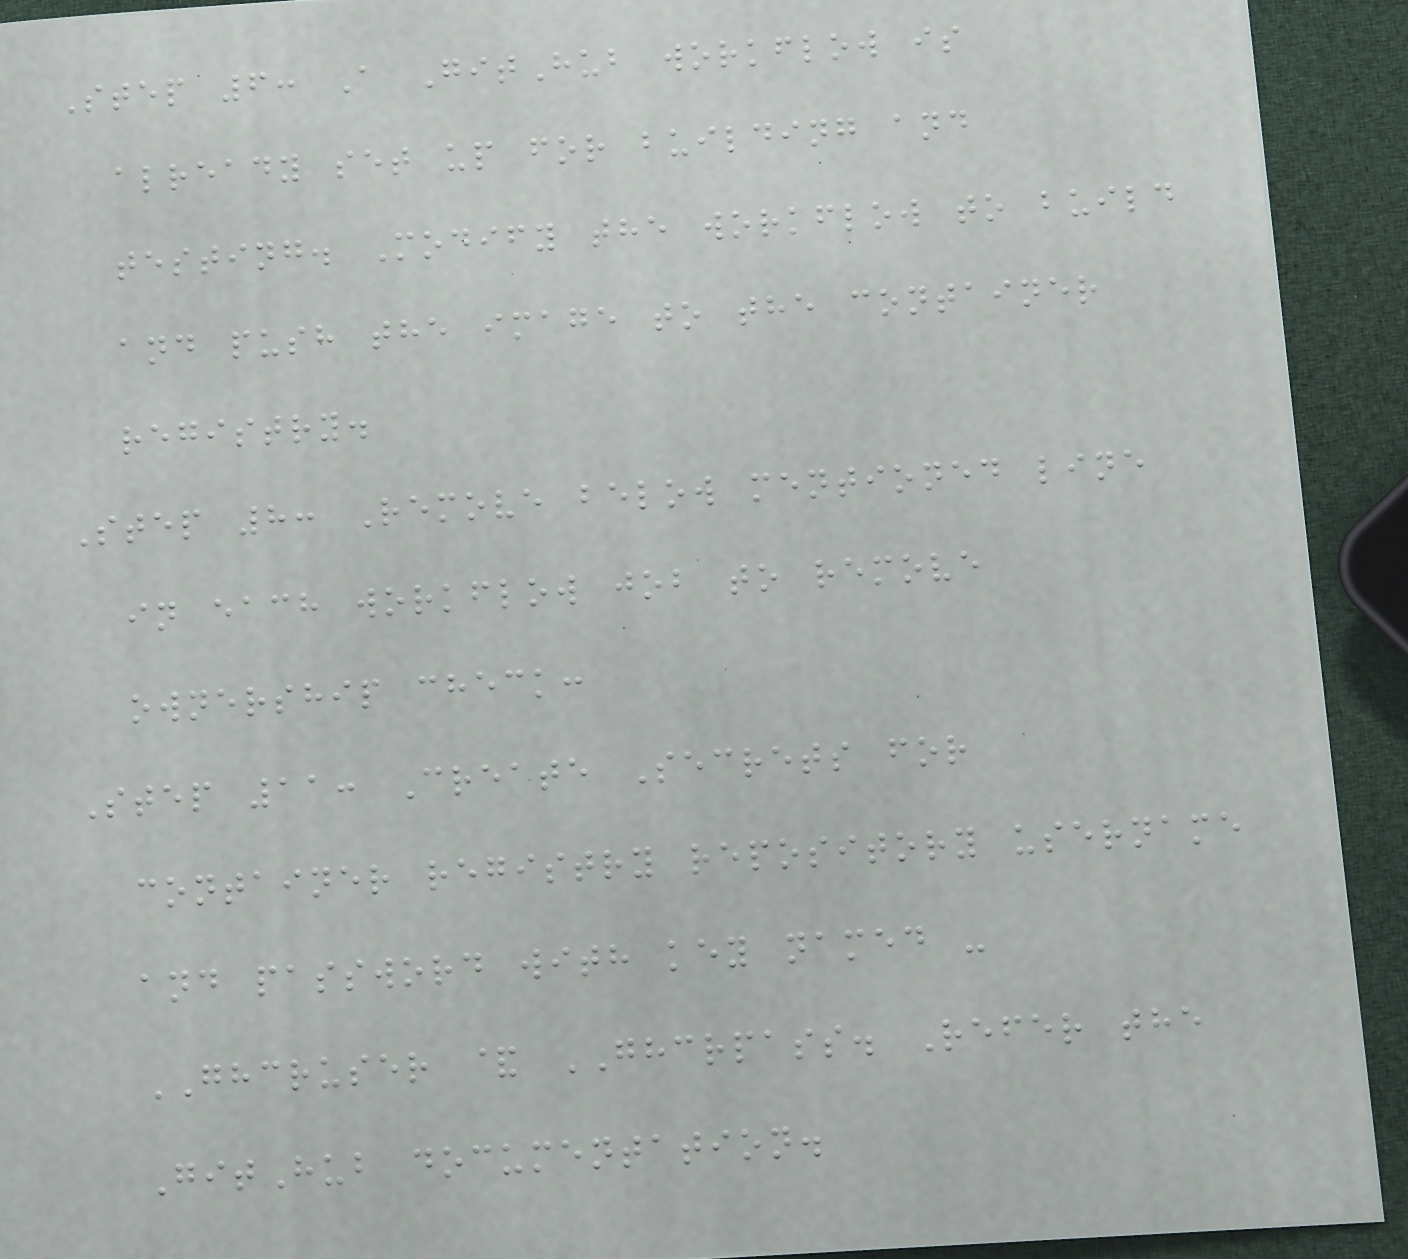Step 6: A GitHub workflow is
already set up for building and
testing. Modify the workflow to build
and push the image to the container
registry.
Step 8: Remove below mentioned line
in each workflow job to remove
ownership check:
Step 11: Create Secrets for
container registry repository username
and password with key named -
GHCRUSER & GHCRPASS. Refer the
GitHub documentation.
